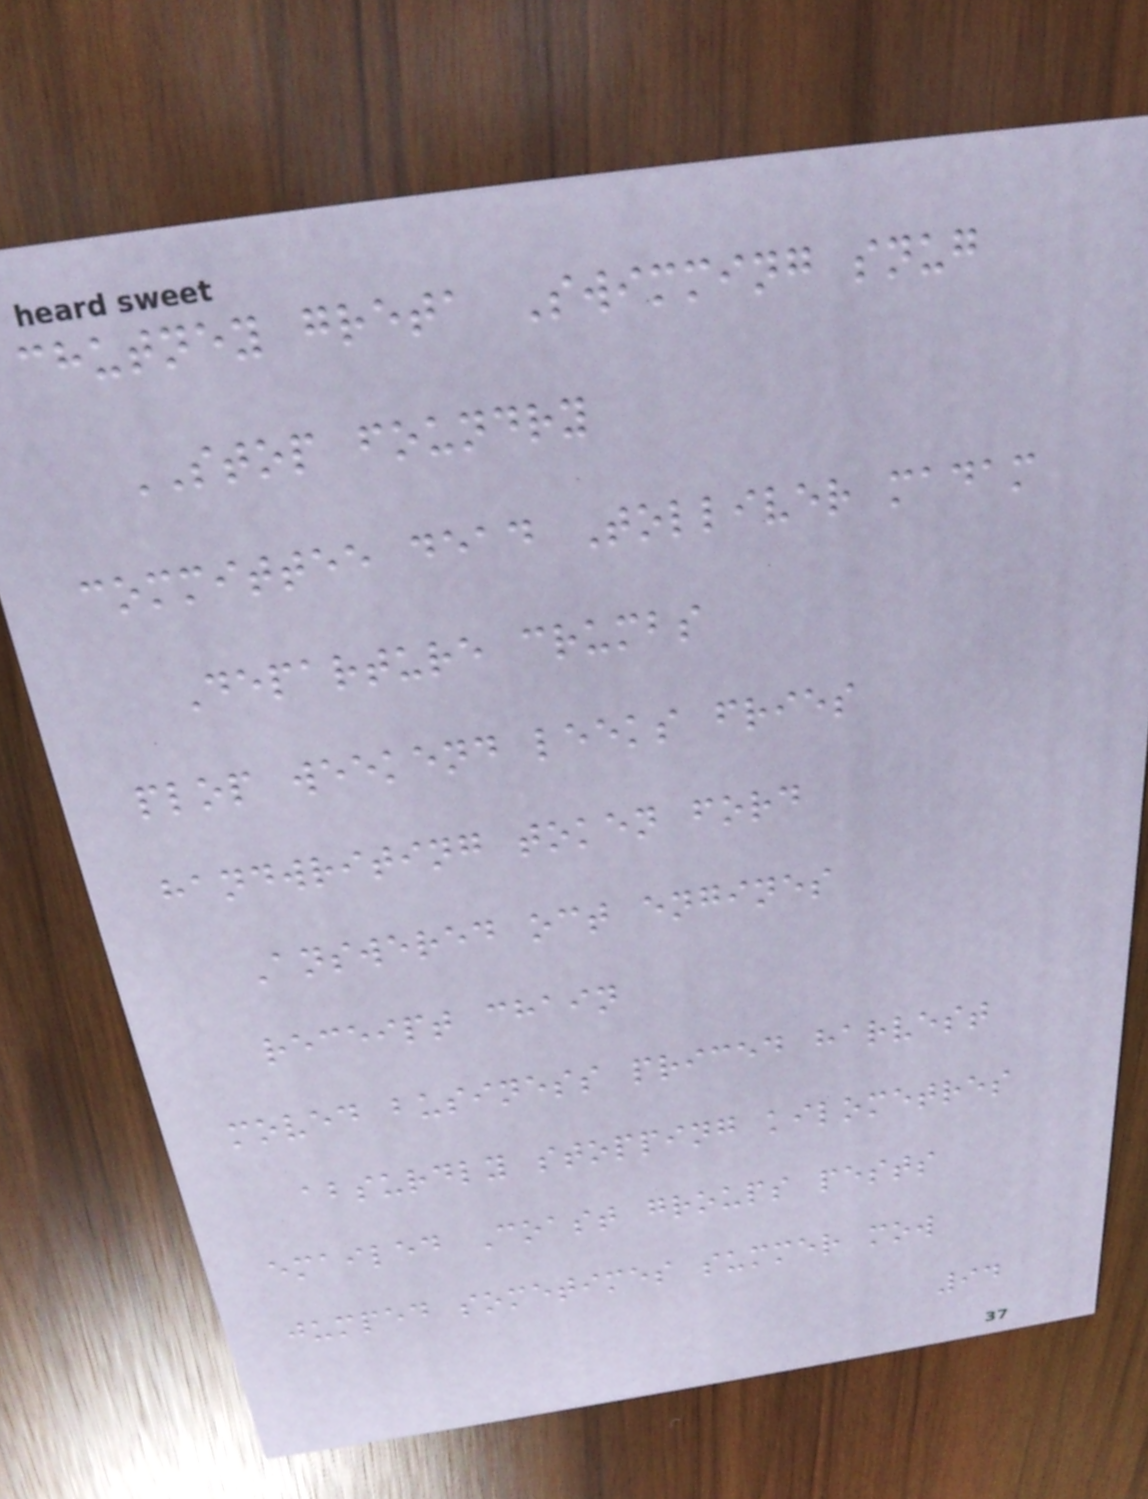chutney greta Swimming snug
STOP foundry
committee dead Tolliver madam
Departure crumbs
plop weekend leeks fries
handwriting token ford
Answered oct engines
receipt chain
moved business priced harvest
absurdly stopping kilometres
emailed Coast groups pests
jumped sometimes summer mow
94
